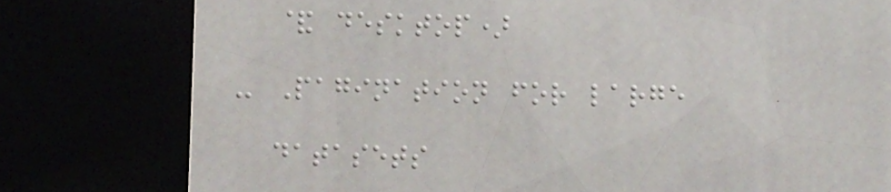& desktop)
- Pagination for large
datasets
